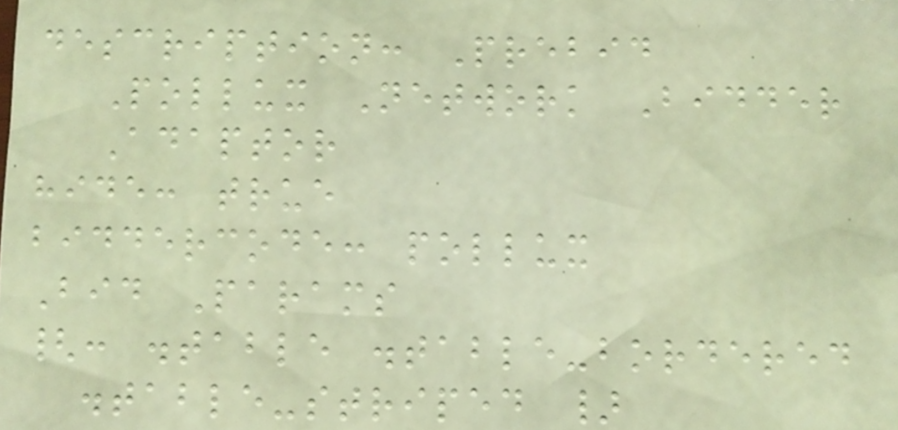description: Prebid
Pollux Network Bidder
Adaptor
hide: true
biddercode: pollux
Bid Params
{: .table .table-bordered
.table-striped }
